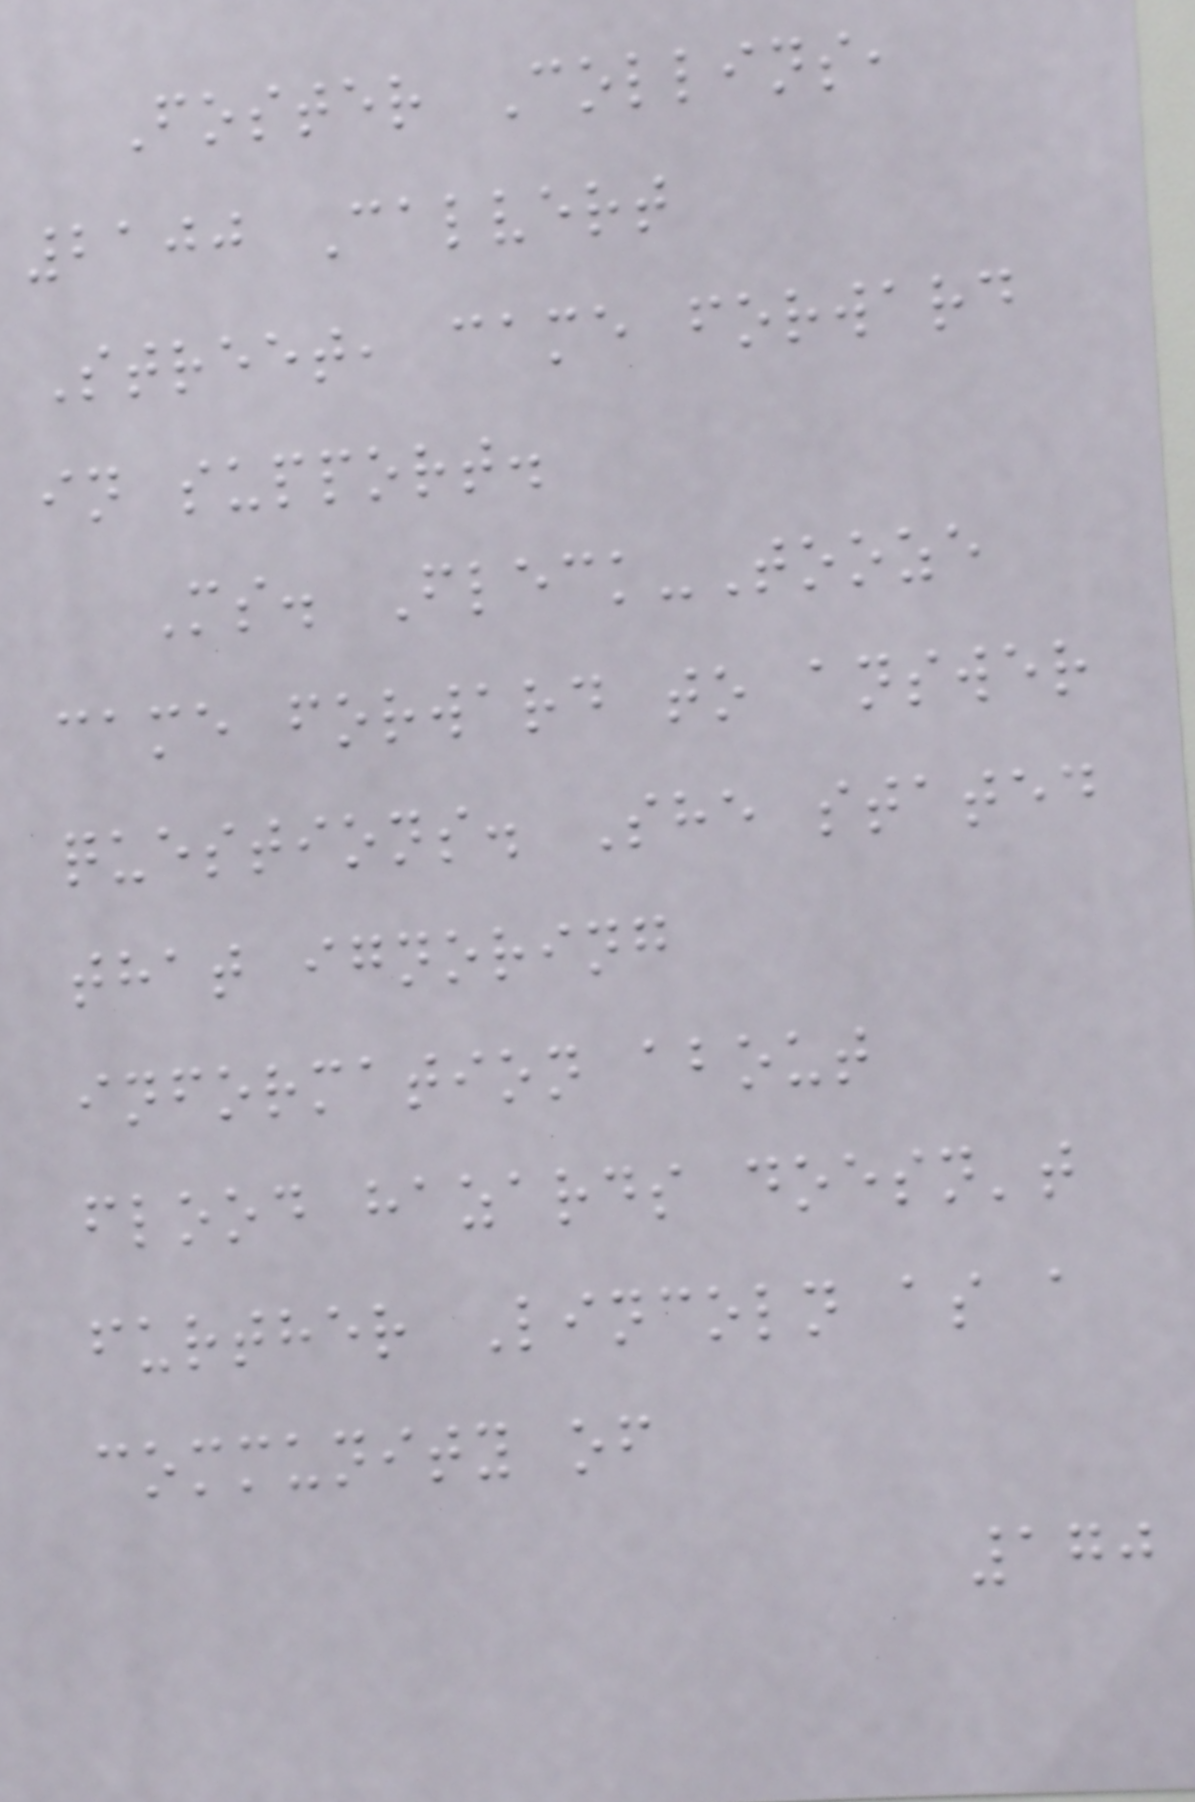Foster Collins,
2100 Calvert
Street, came forward
in support.
Ms. Fleck-Tooze
came forward to answer
questions. She stated
that ignoring
information about
flood hazards doesn't
further Lincoln as a
community of
170
